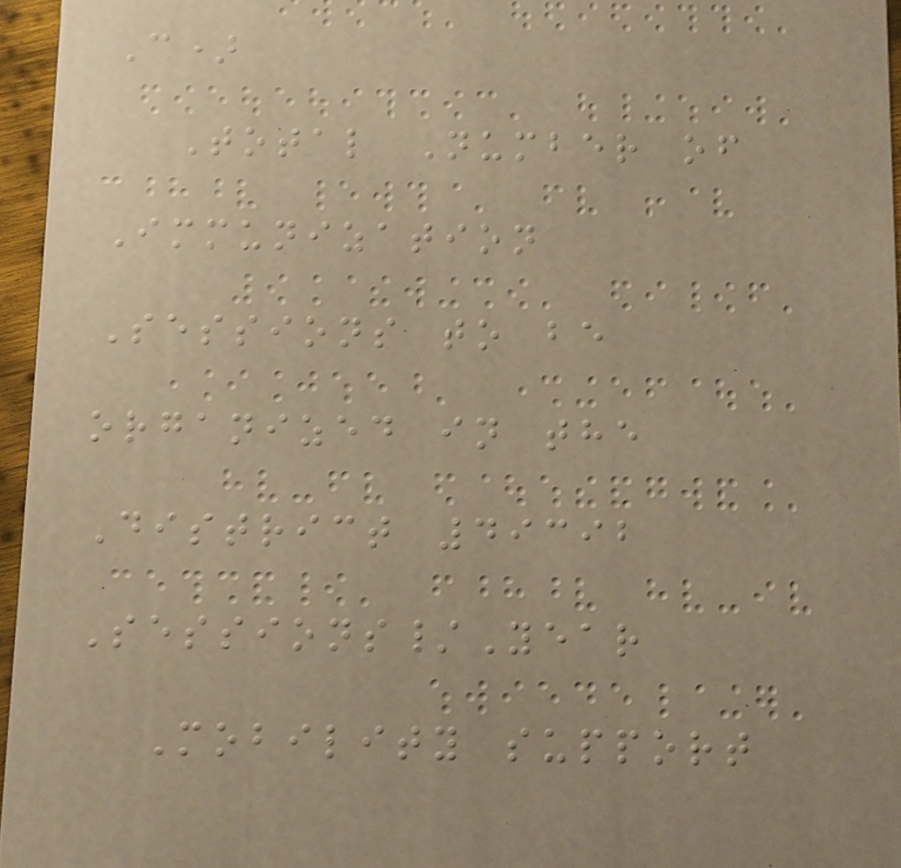C)
Total Number of
Immunization
Sessions to be
organized in the
District 49392
Sessions/Year
Mobility support
